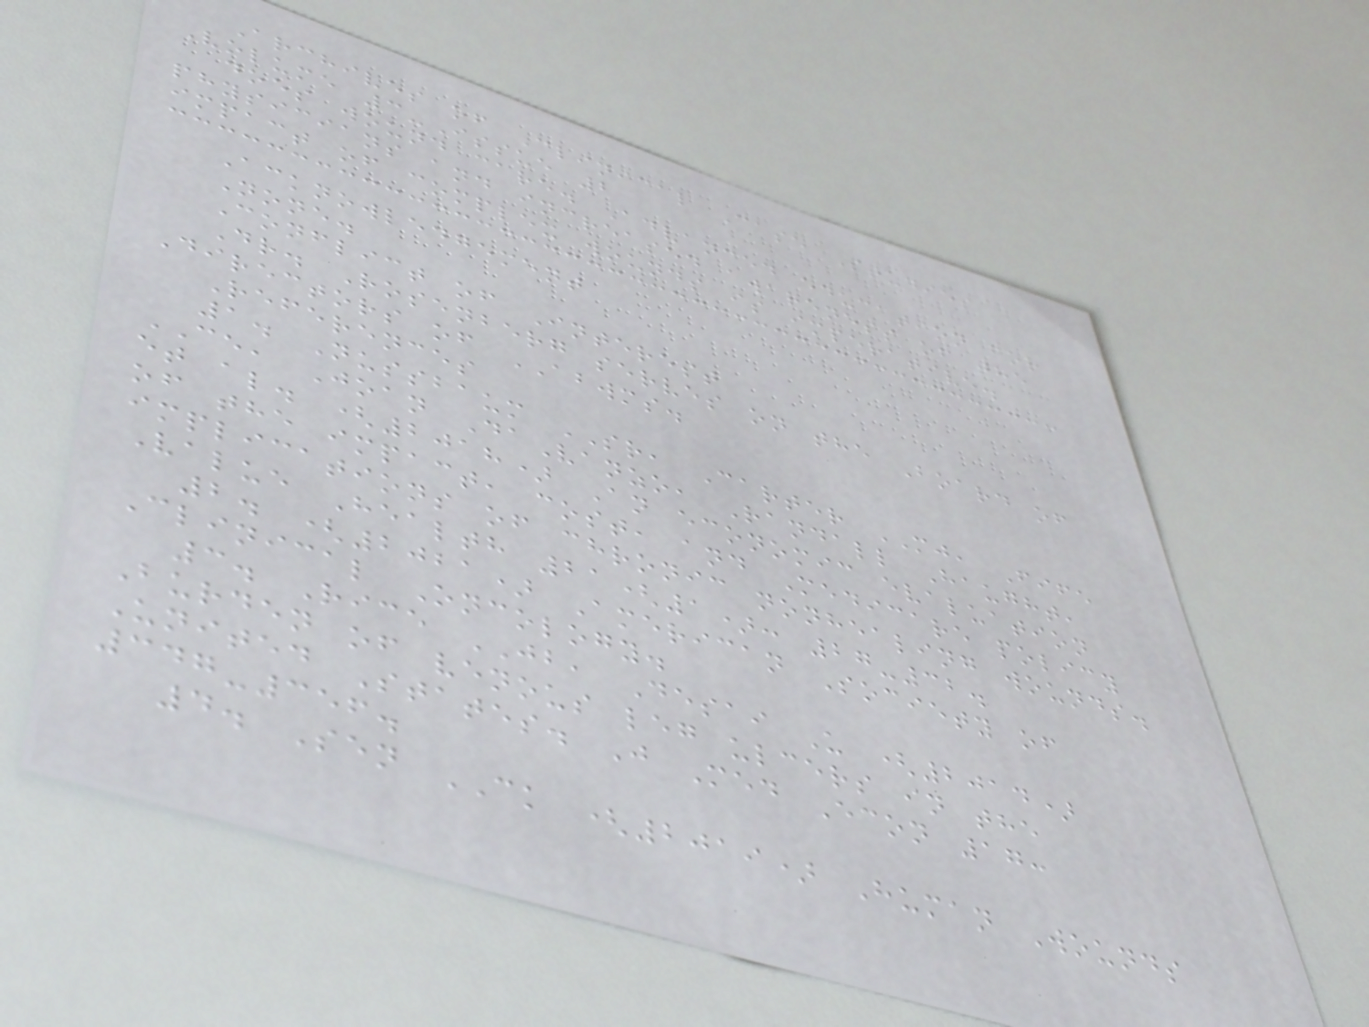Archives of Clinical Case Studies
Volume 3-Issue 2
does wound care. Advanced education for
physicians and increased awareness of the
impact of complex wounds is imperative.
Acknowledgement
None.
Conflict of Interest
Dr. Rosenberg serves on the Board of
Directors of ABWMS.
References
1. Nussbaum SR, Carter MJ, Fife
CE, Joan DaVanzo, Randall Haught,
et al. (2018) An economic evaluation
of the impact, cost, and Medicare policy
implications of chronic nonhealing wounds.
Value Health 21(1): 27-32.
2. (2021) American Society of
Clinical Oncology.
3. Rice JB, Desai U (2014)
Burden of venous leg ulcers in the
United States. J Med Econ 17:
347-356.
4. Sen CK (2019) Human Wounds
